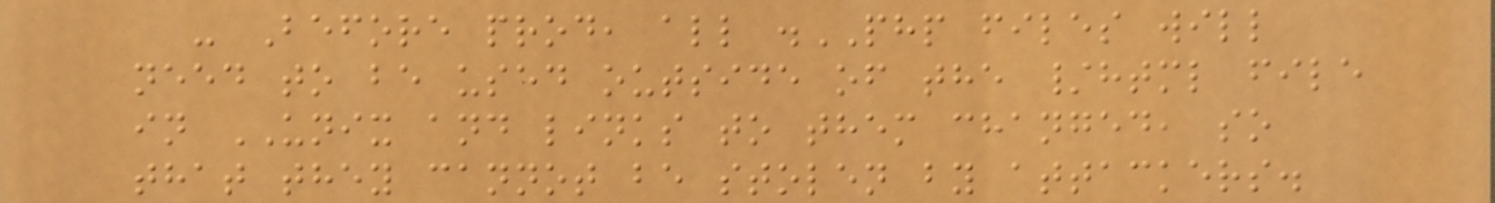- Before prod, all .PHP files will
need to be used outside of the /html file
in UNIX and links to them changed, so
that they cannot be stolen by attackers.
